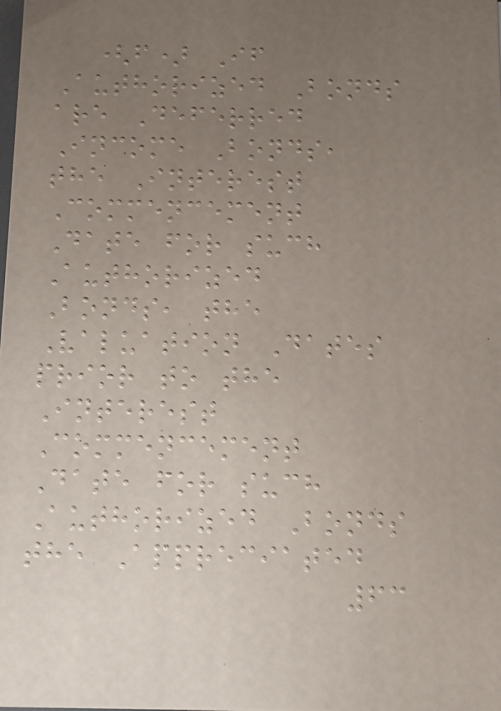(f) If
Authorized Bonds
are Deferred
Income Bonds,
the Interest
Commencement
Date for such
Authorized
Bonds, the
Valuation Dates
prior to the
Interest
Commencement
Date for such
Authorized Bonds
the Appreciated
63
